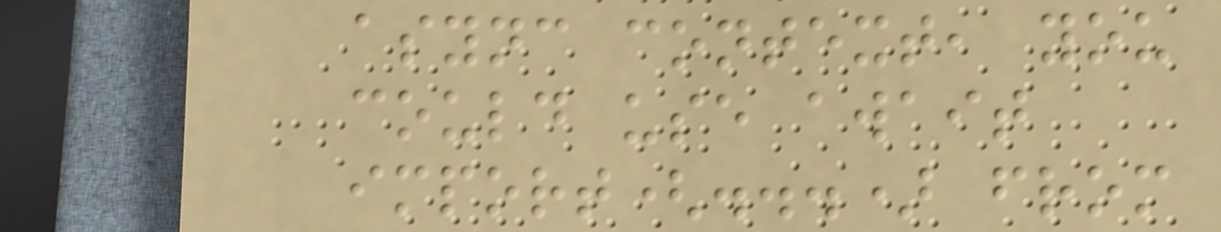async context, you
could use await
import(...) from
